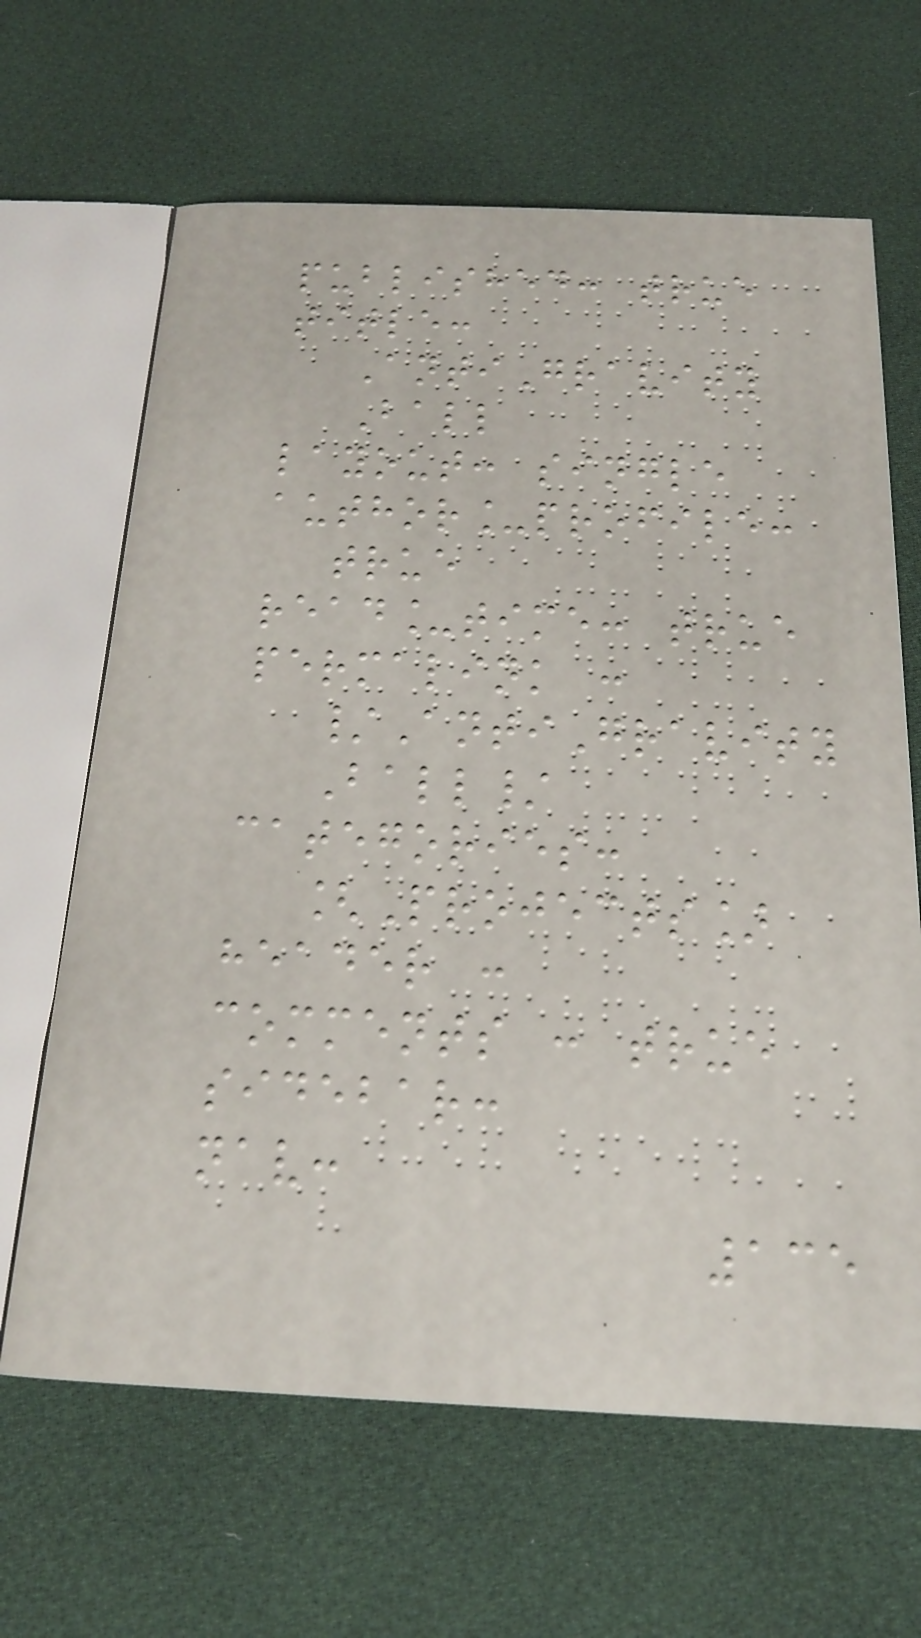published: true
title:
AntiGravity
Ball
layout: single
author_profile:
true
read_time: true
permalink :
/AntiGravity
Ball/
categories:
[Projects]
header :
comments : true
sidebar:
nav:
135
